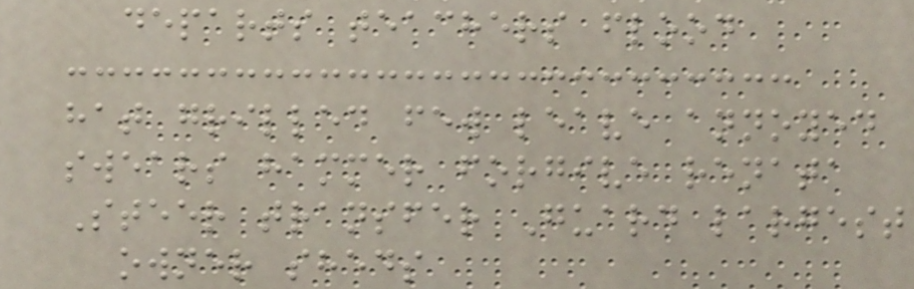departs teachers flood
hat grilled few leave annoyed
swears hammer forgive renata
Steer transfer Guard largest
owner sheds
